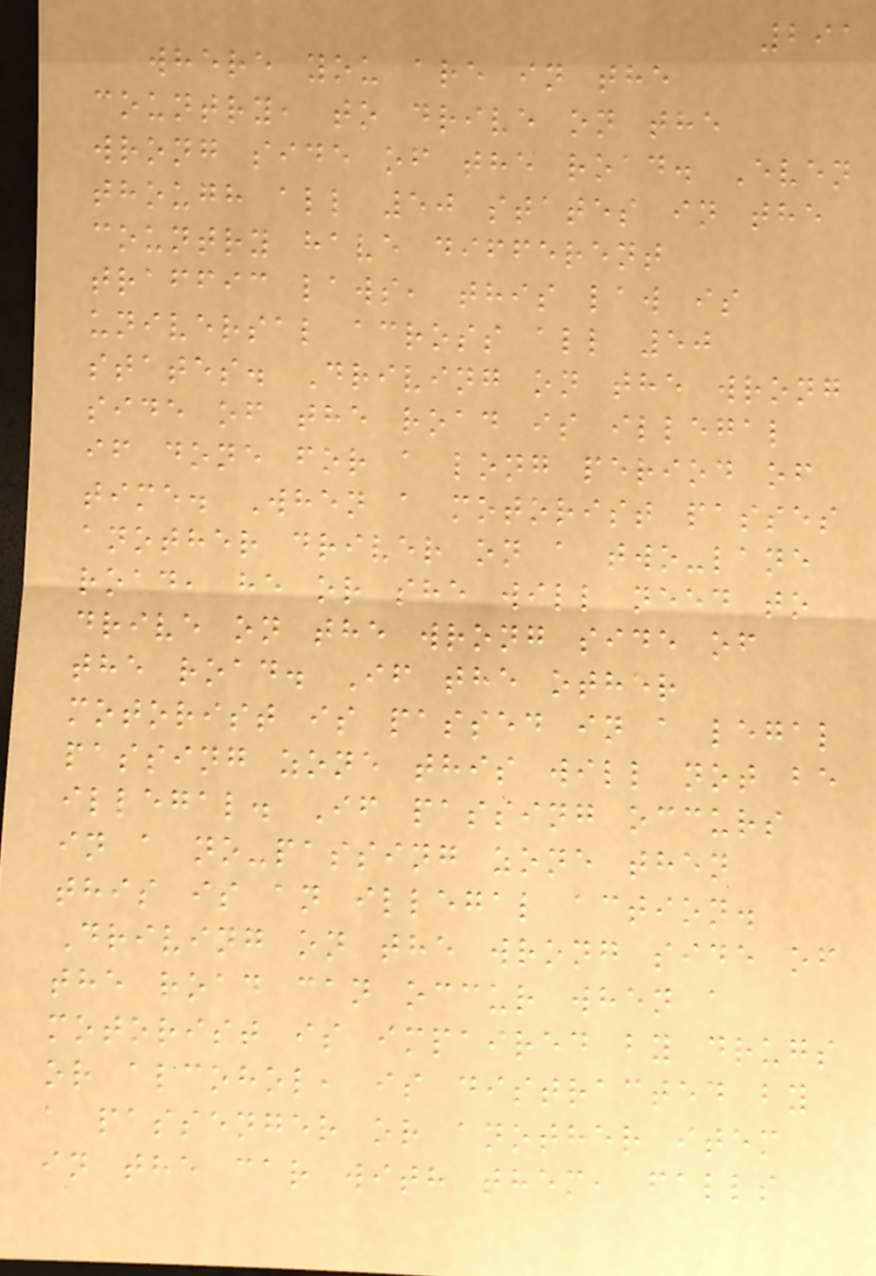291
where you are in the
country, to drive on the
wrong side of the road. Even
though all 50 states in the
country have different
traffic laws, this law is
universal across all 50
states. Driving on the wrong
side of the road is illegal
if done for a long period of
time. When a motorist passes
another driver on a two-lane
road, he or she will need to
drive on the wrong side of
the road. If the other
motorist is passed in a legal
passing zone this will not be
illegal. If passing occurs
in a no-passing zone then
this is an illegal action.
Driving on the wrong side of
the road can occur when a
motorist is impaired by drugs
or alcohol, is distracted by
a passenger or another item
in the car with them, falls
